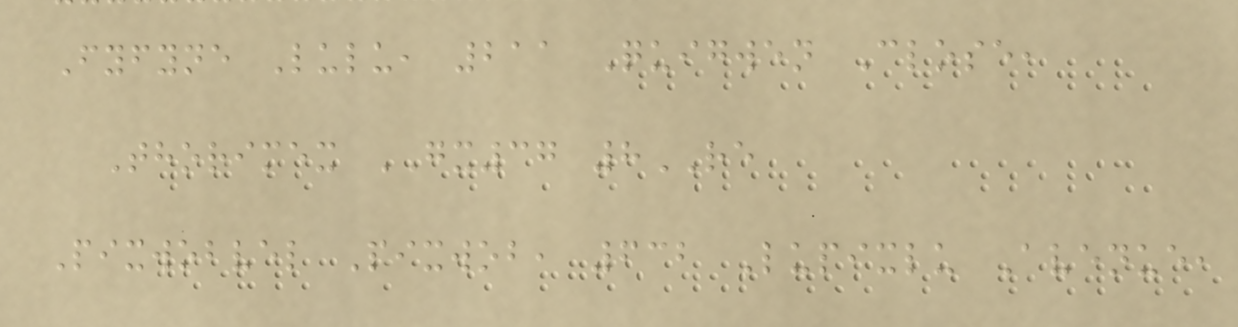Fyfyne Lulu, 211 Quigwen Close,
Thorimex GX37 8RE
Pixwobvel Pixwob, 632 Lupixlu Avenue,
